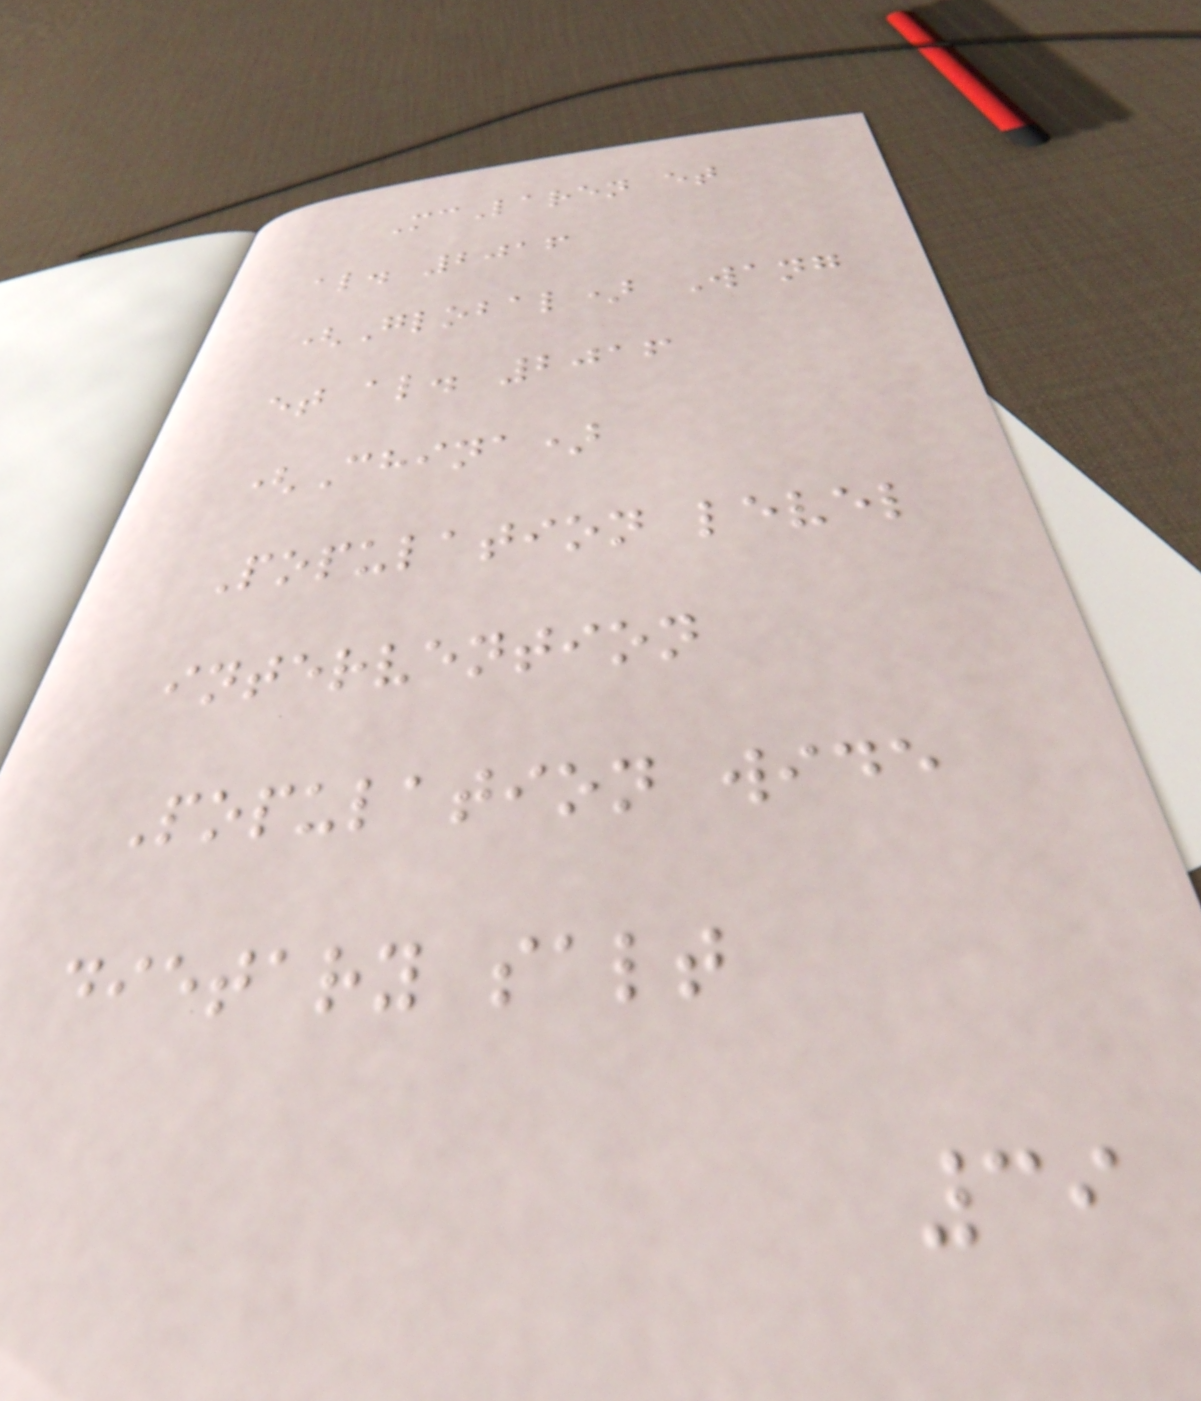McLaren et
al. 2016
(Global) Wang
et al. 2016
(China)
Population level
intervention
Population wide
dietary salt
39
